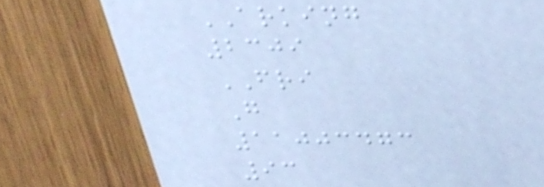ARKING
2309
FRI
G
11003473
93
